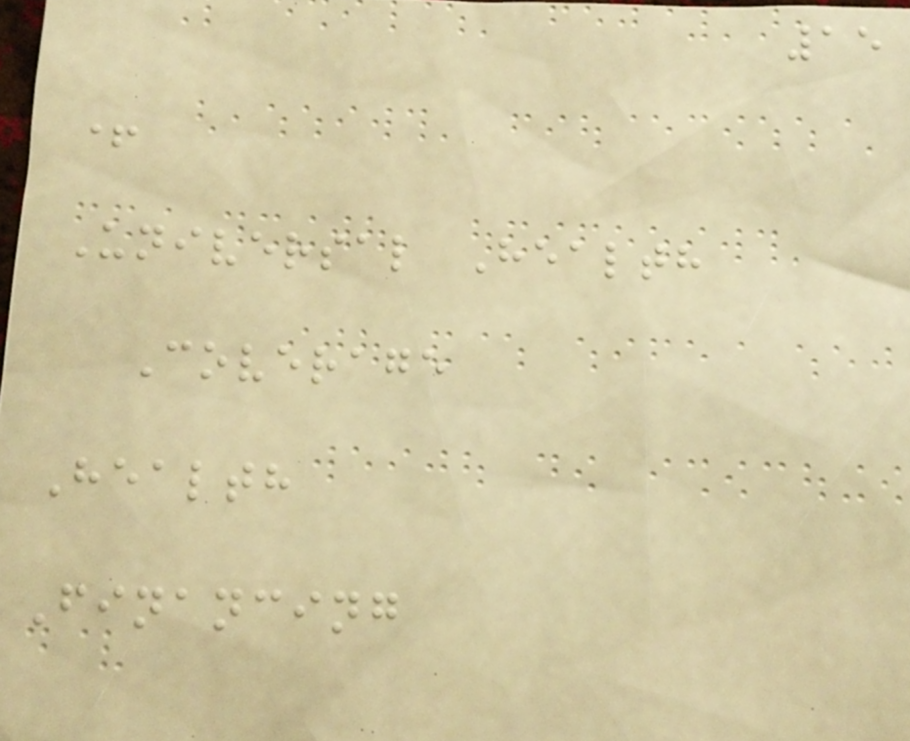15
+
Universal Health
Coverage
Health
Financing
